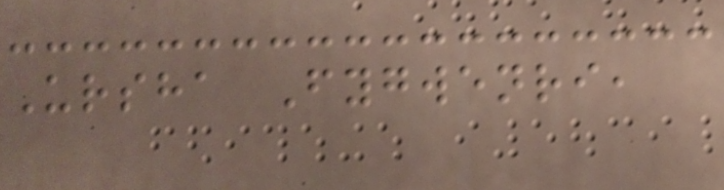Ursha Fygwenri,
